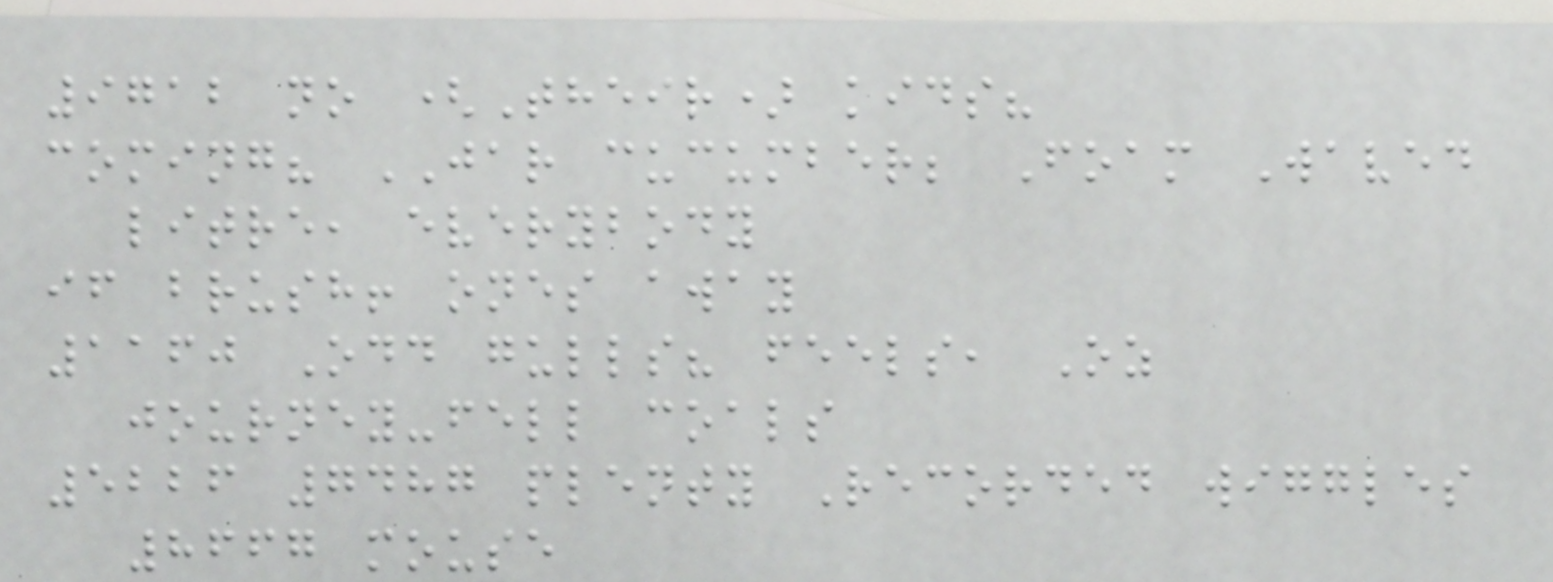9712 no (Their) kids?
coming? JAR cucumber; Foam Waved
litre, everybody
if brush! ones away
1160 Odd gulls? feels, Oz
journey-fell coals
5226 7487 plenty Recorded wiggles
8667 mouse
